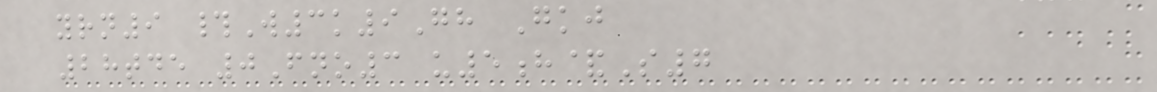yrn9 #W3k9Gh Gkj
28tde 0Fno3 u5h&S7
